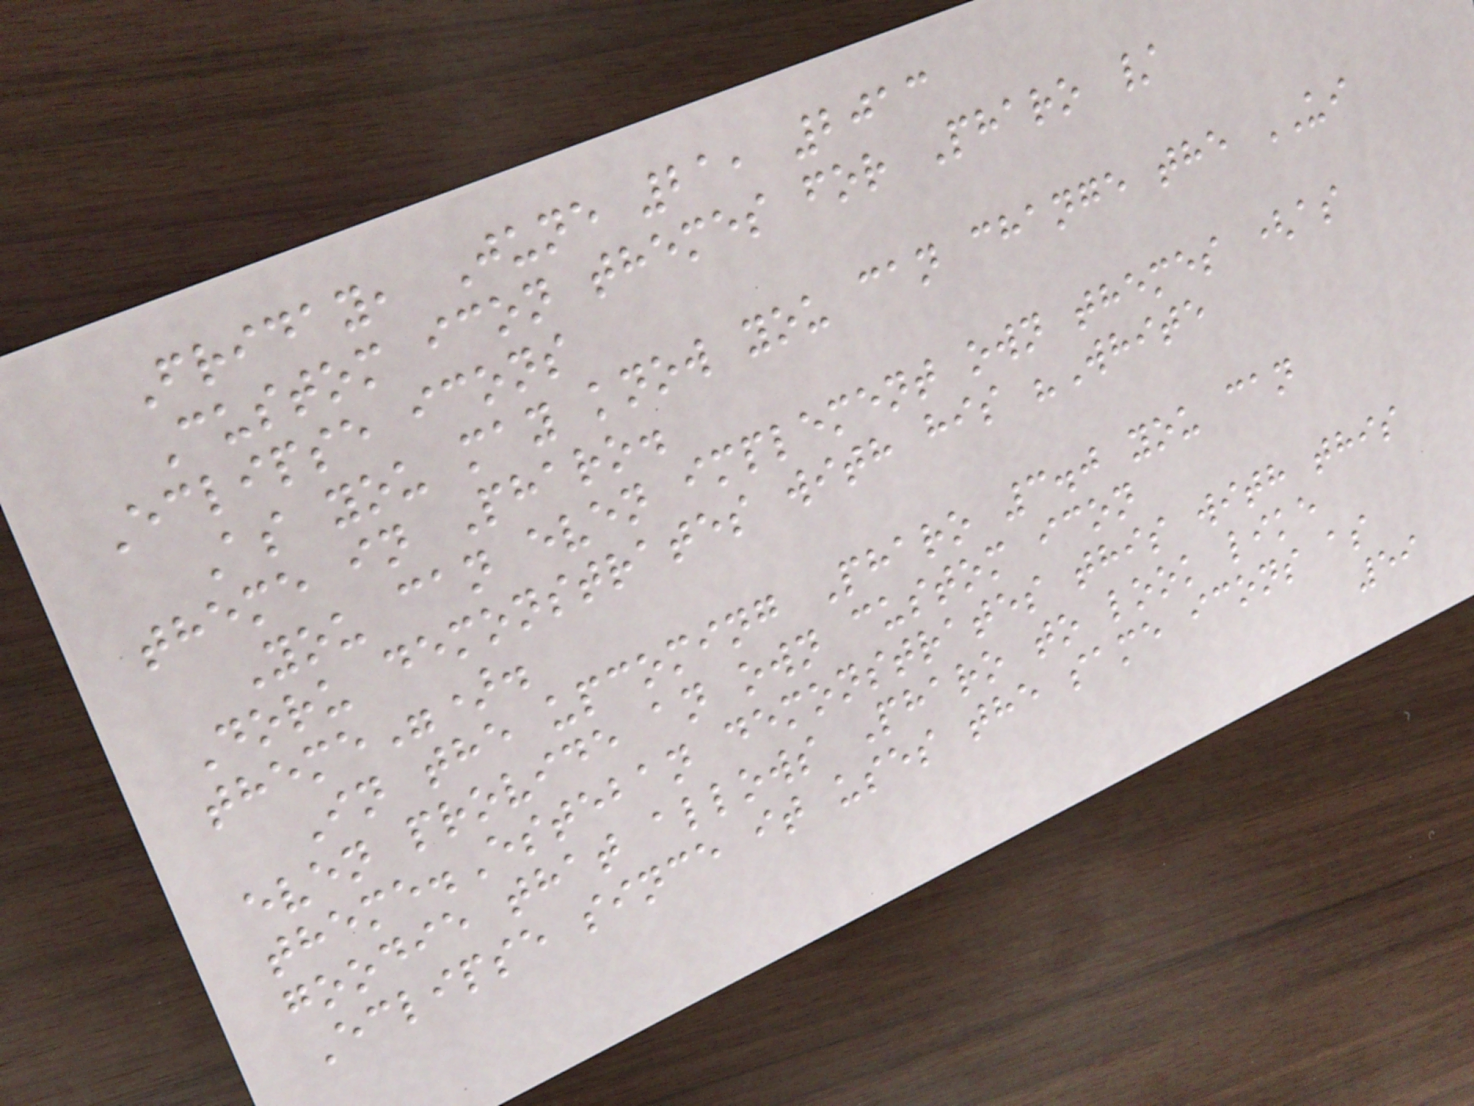Friday, June 21, 2013
Custom icon themes for Pharo /
Eclipse icons
As you may know you can change the UI
theme in Pharo.
You can even implement own themes (as
Doru demonstrates with his "White
theme").
In the upcoming Pharo 3.0 you can
even provide an own custom icon
theme.Esteban demonstrates this with this
goodie that allows Pharo to look like
Eclipse since it uses the same icons as
59
